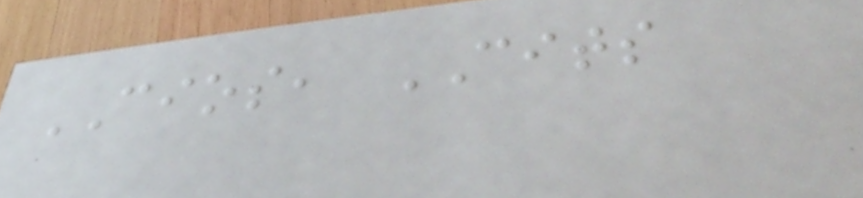CIOS, CITS
